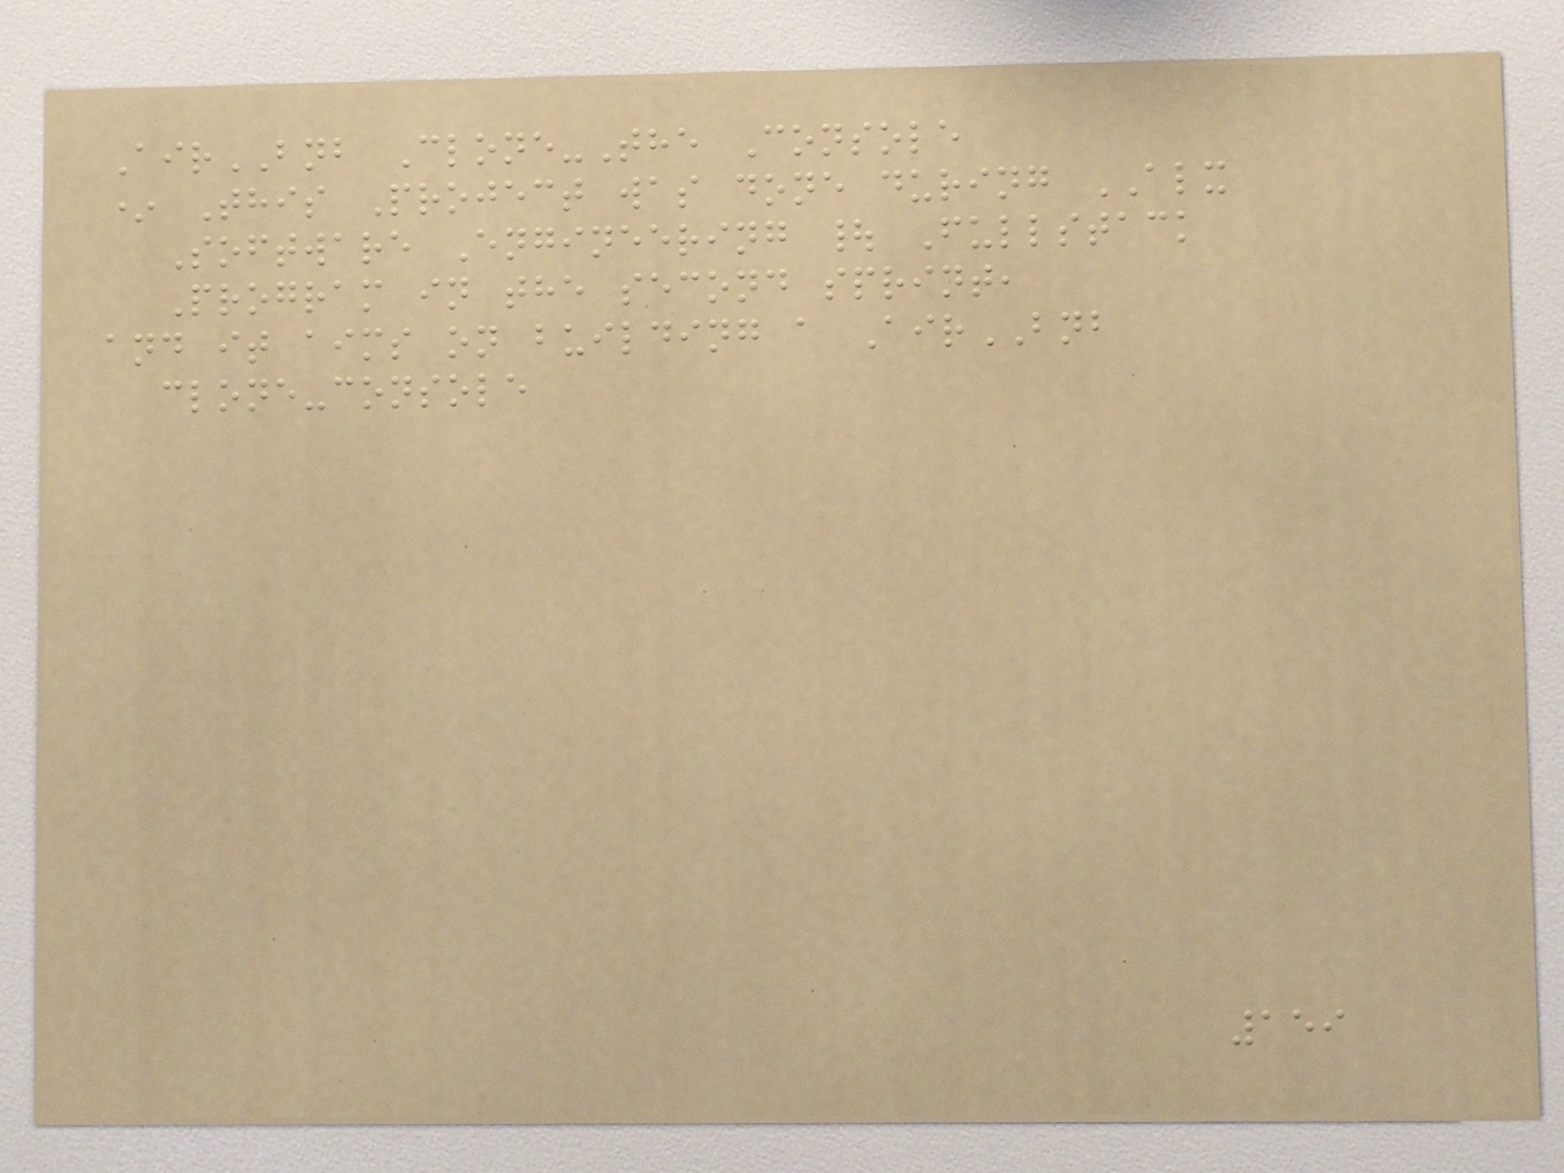AirBNB Clone-The Console
* This Project was done during ALX
Software Engineering | Fullstack
Program in the second sprint,
and it aims on building a AirBNB
clone-console
159
